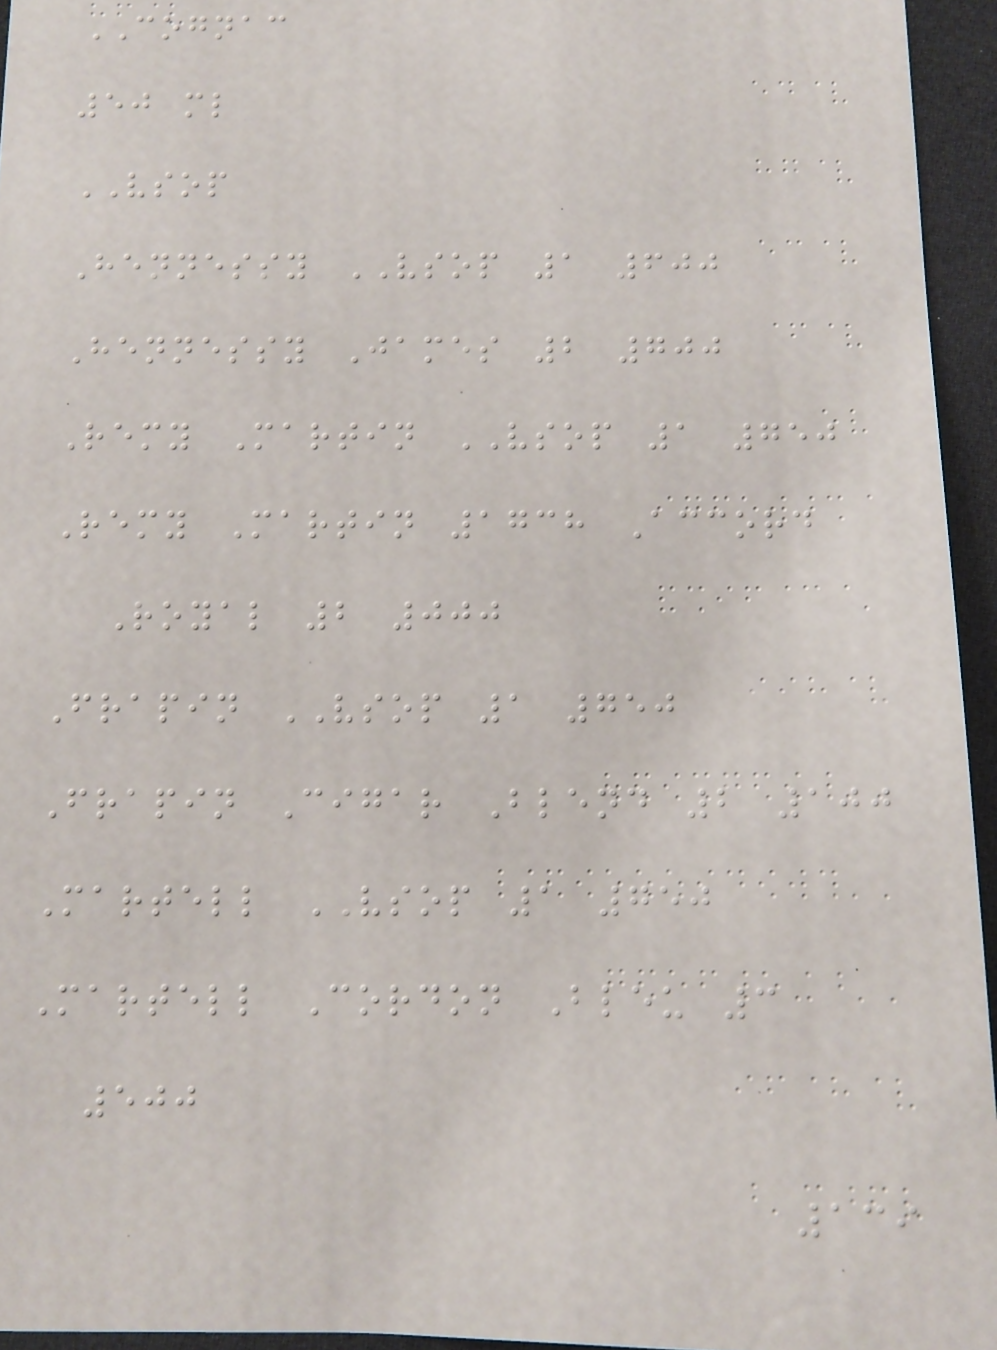COGNAC
50 ml
VSOP
Hennessy VSOP 1 600
Hennessy James 2 700
Remy Martin VSOP 1 750
Remy Martin 1738 Accord
Royal 2 000
Frapin VSOP 1 750
Frapin Cigar Blend 2 100
Martell VSOP 1 750
Martell Cordon Bleu 3
500
139
